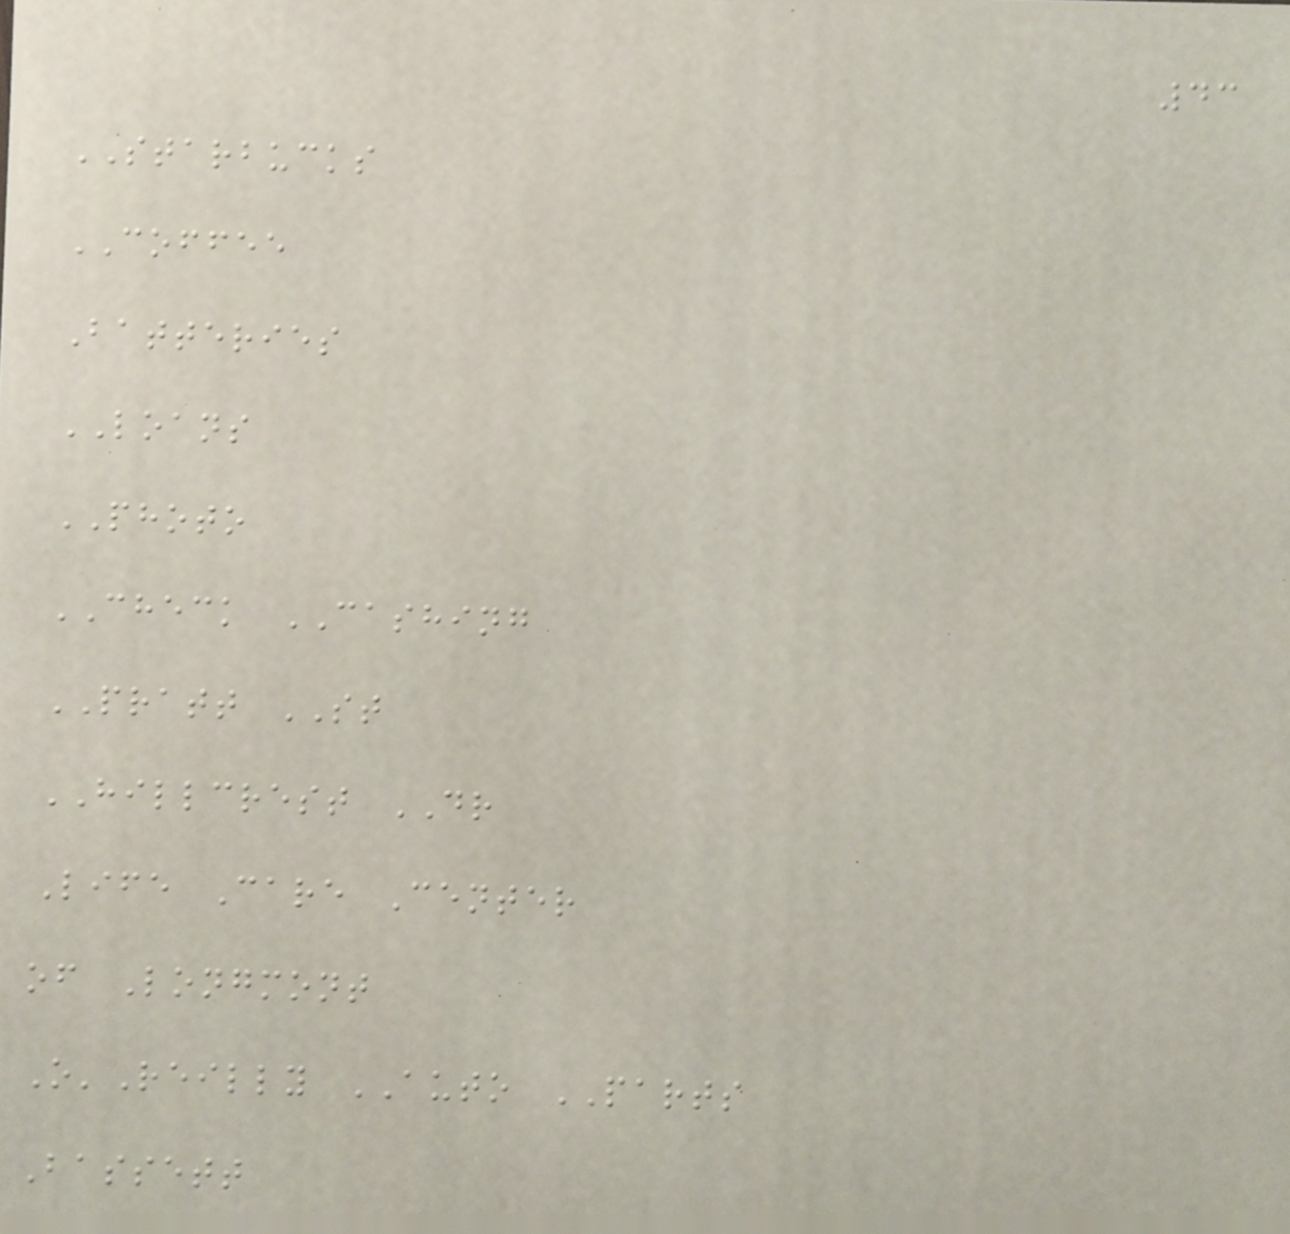43
STARBUCKS
COFFEE
Batteries
LOANS
PHOTO
CHECK CASHING
PRATT ST
HILLCREST DR
Life Care Center
of Longmont
O'Reilly AUTO PARTS
Bassett
